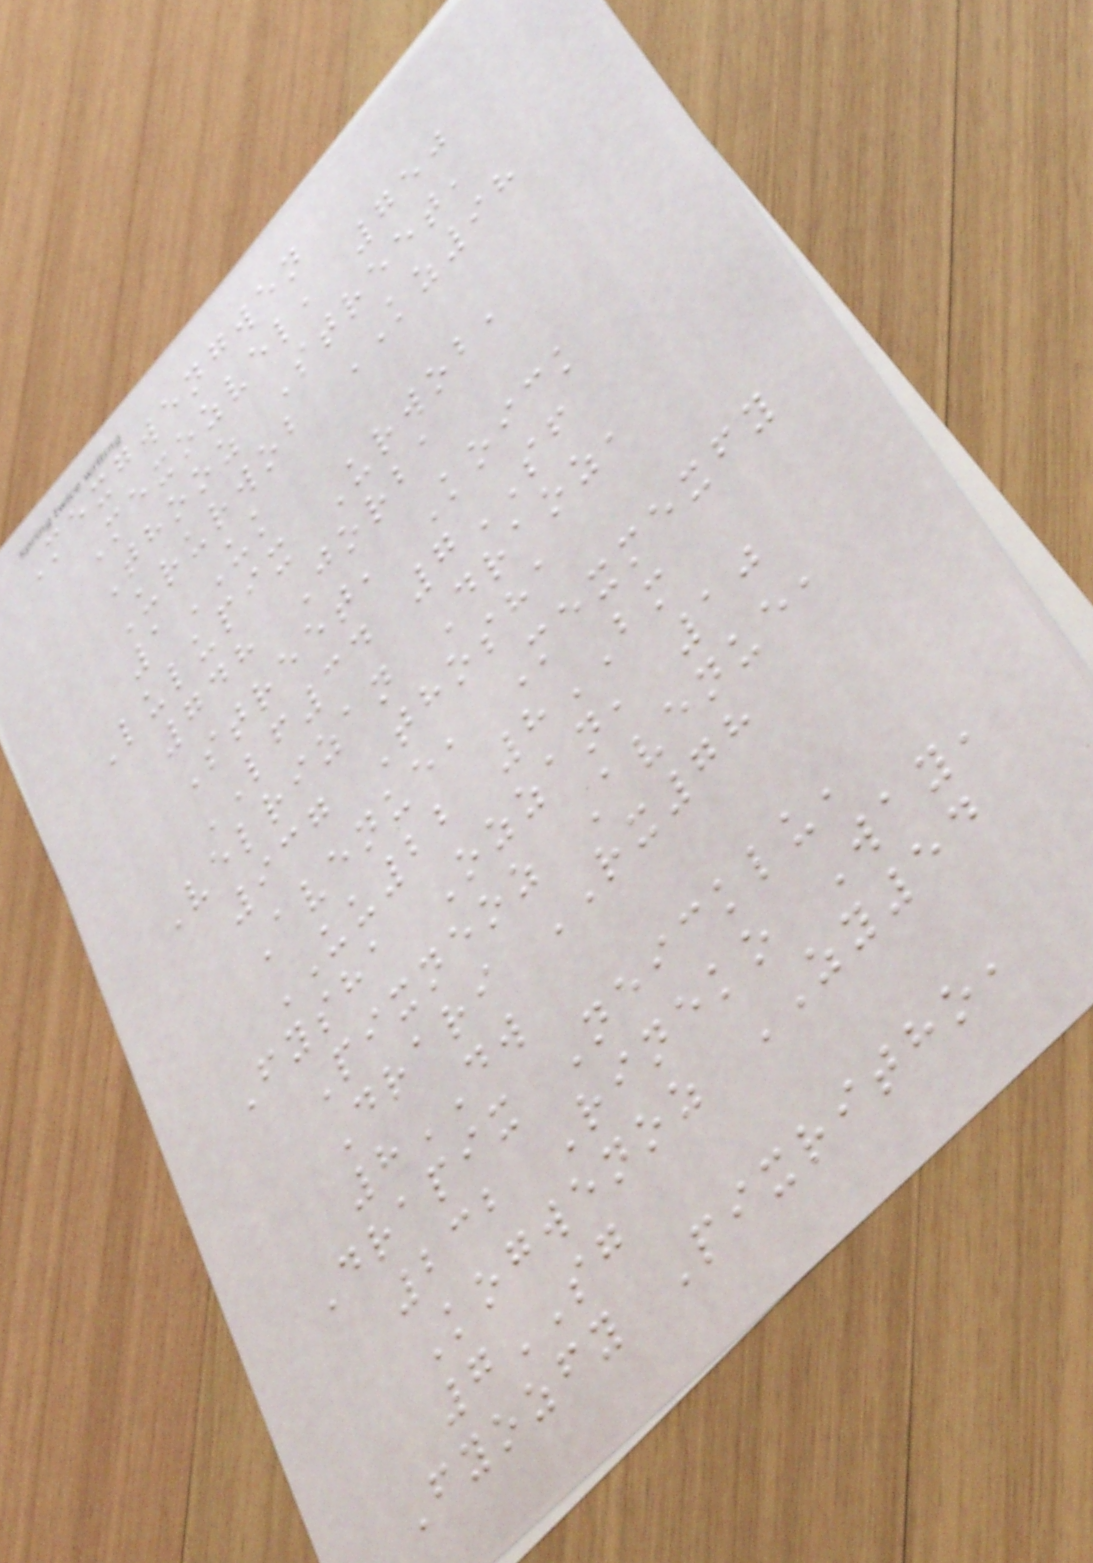Mexgwengwen
Mexozvel, 750
Thooz Street,
Ururwob KZ98
1UK
Lulupix Urwob,
748 Jorba
Street, Koick
LF34 7SF
Velrizan Draoz,
937 Thosha
Avenue, Mexmexfy
UU22 8BM
Fysha Ozzan, 10
Pixneoz Avenue,
Drari RX78
8DW
Drapix Neicklu,
232 Rineko Way,
Kogwenoz ZY54
7SG
Fyozfy Pixritho,
